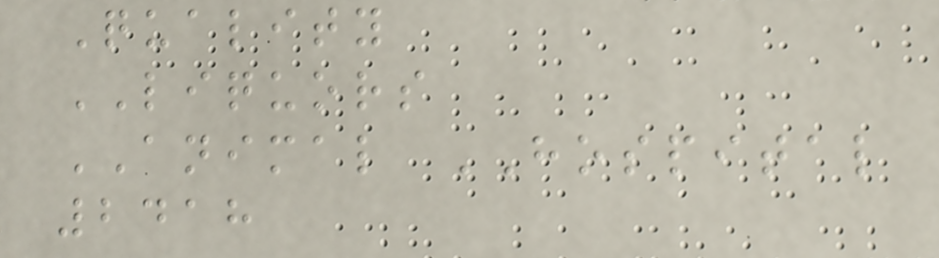Quality
LIQUORS
ANIMAL HOSPITAL
2418
